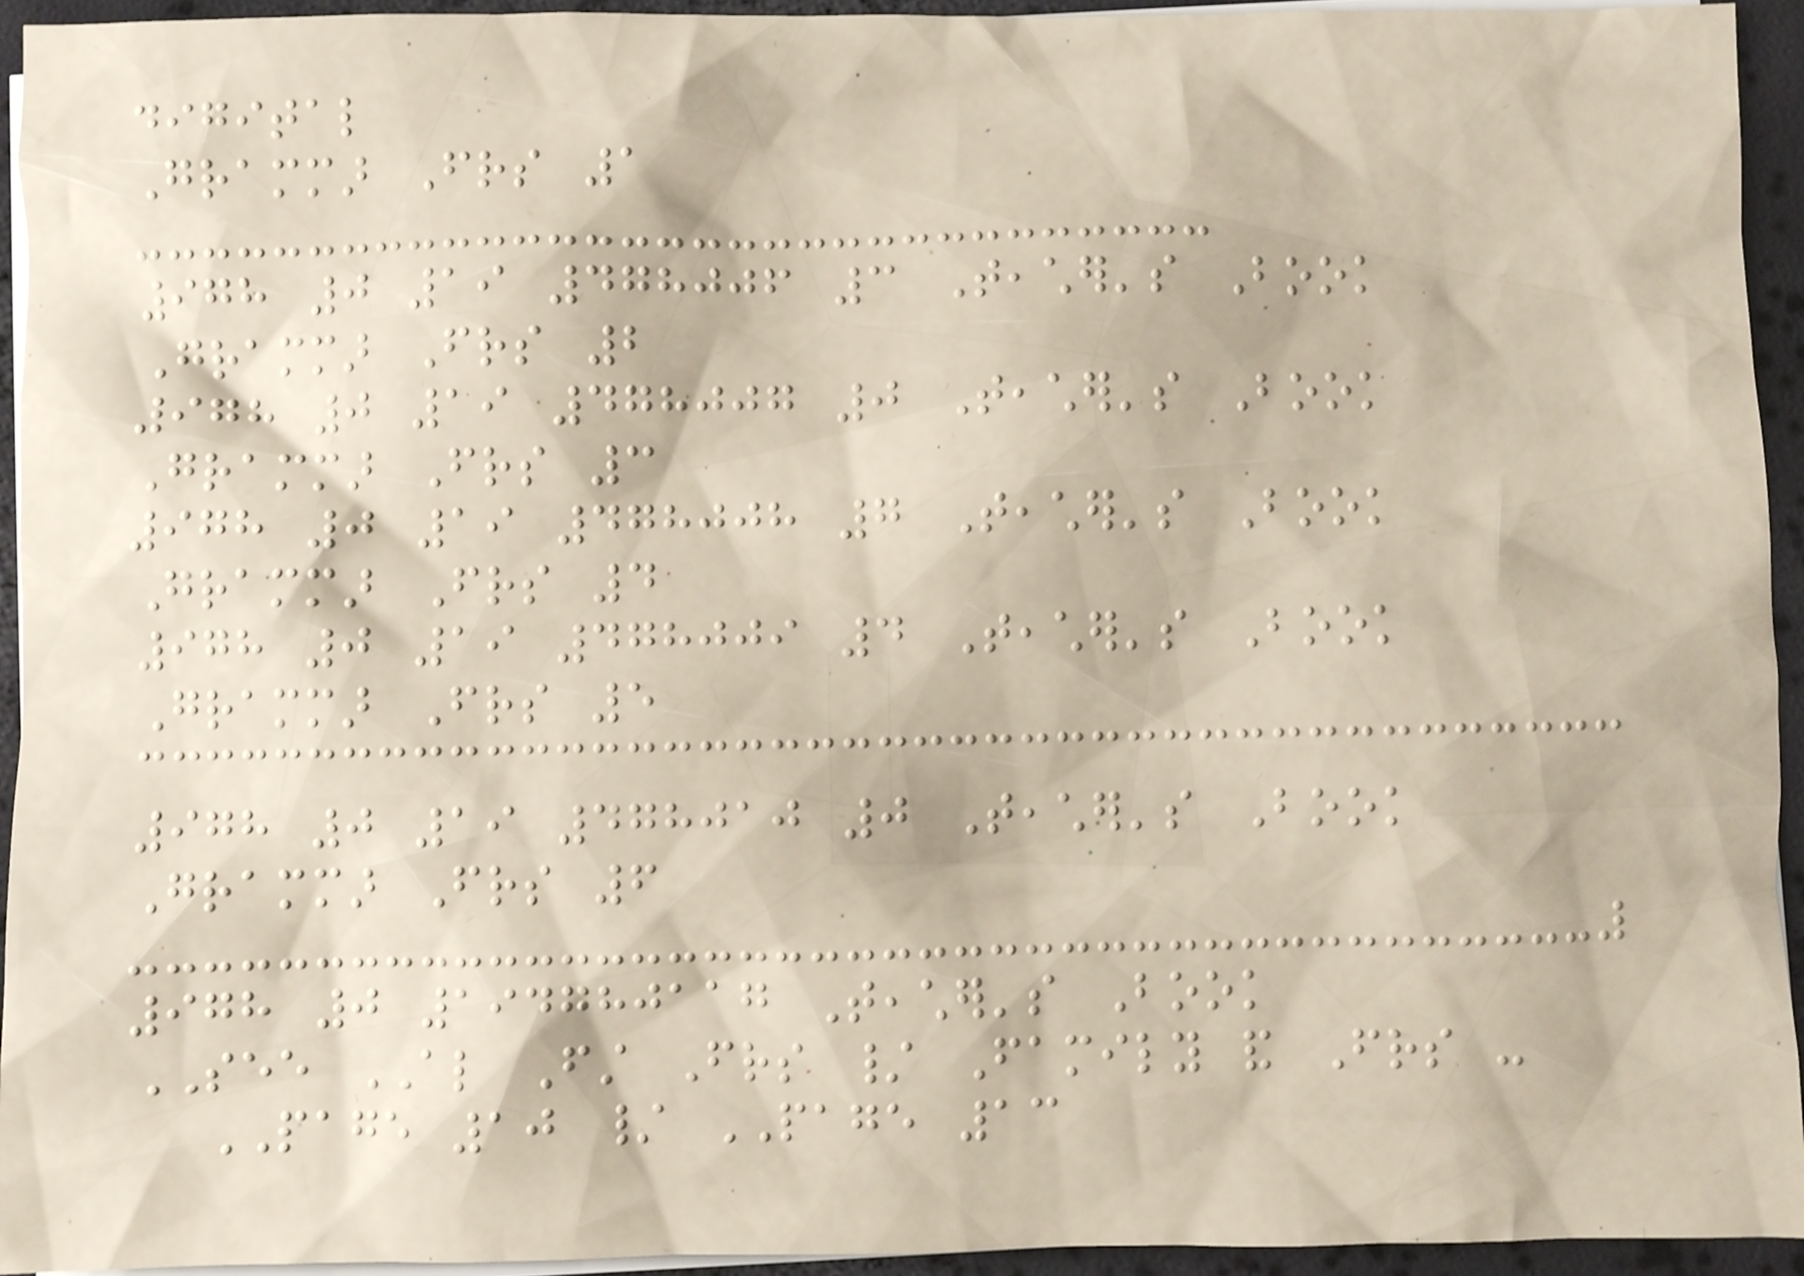digital
Grammar Friends 1
978 0 19 478006 3 Teacher's Book
Grammar Friends 2
978 0 19 478007 0 Teacher's Book
Grammar Friends 3
978 0 19 478008 7 Teacher's Book
Grammar Friends 4
978 0 19 478009 4 Teacher's Book
Grammar Friends 5
978 0 19 478010 0 Teacher's Book
Grammar Friends 6
978 0 194780117 Teacher's Book
SEE ALSO First Friends / Family and Friends -
PAGE 10 / PAGE 13
